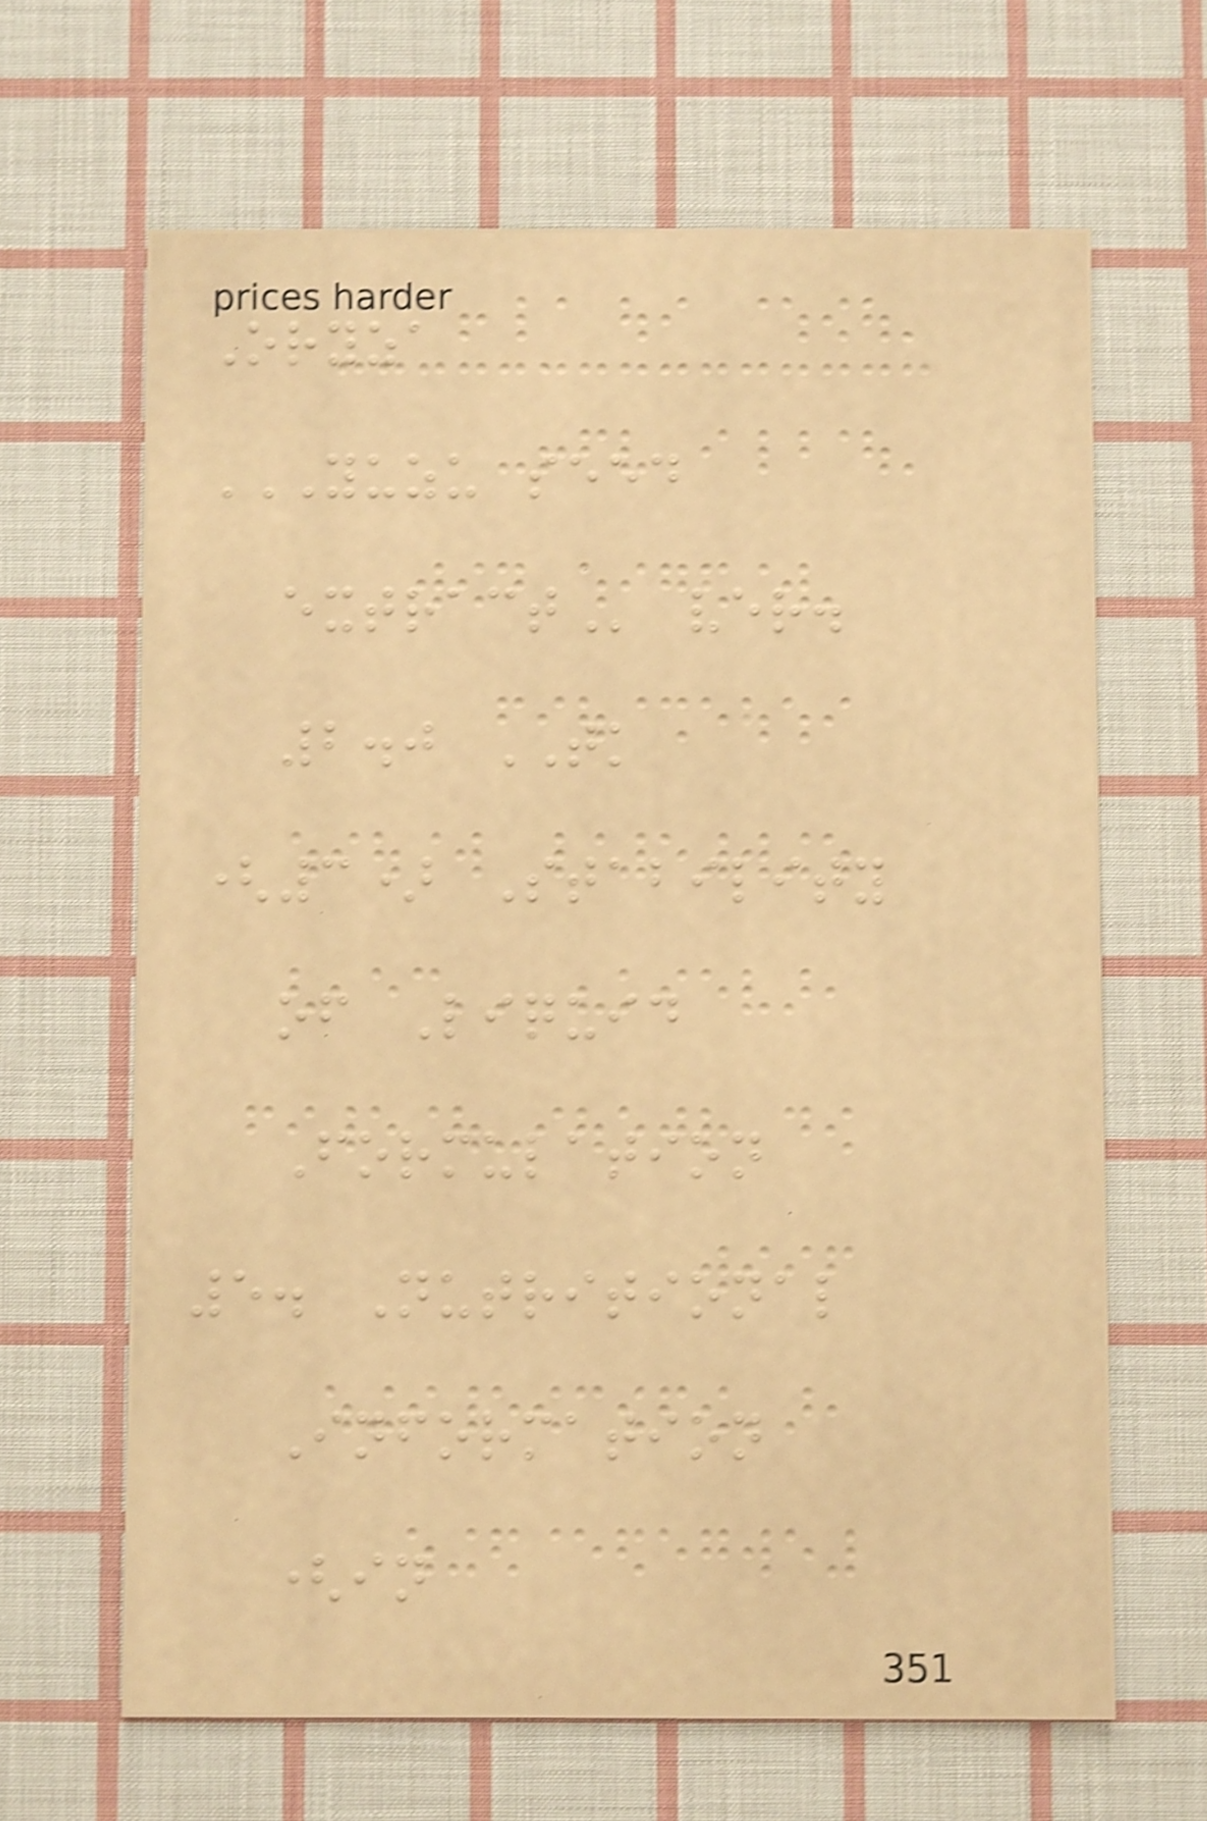Oryza
YUZU SEED
EXTRACT ver.
2.0 TK
(3) Stability
of Liquid
Formulation
5. Nutritional
Information
(in
